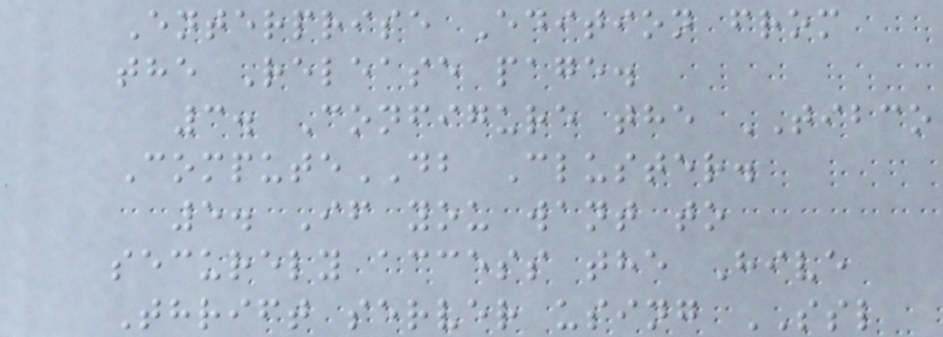Enterprise Edition from
the Release page.
3. Configure the TIBCO
ComputeDB Cluster.
5. If you want to
securely access the Hive
Thrift server using SSL
